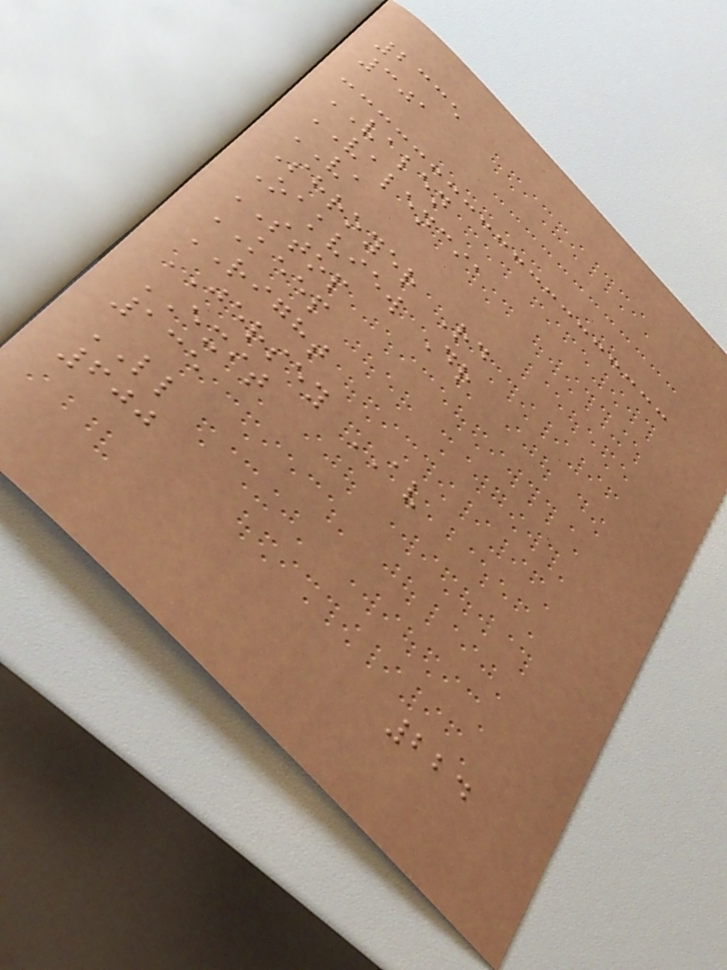2335
301
VALEN
VALENCIA
VA
Shroyer Rd
Oakview Dr
STOP
KEEP
RIGHT
JERSEY AV
EXIT
135
LL
600
224
